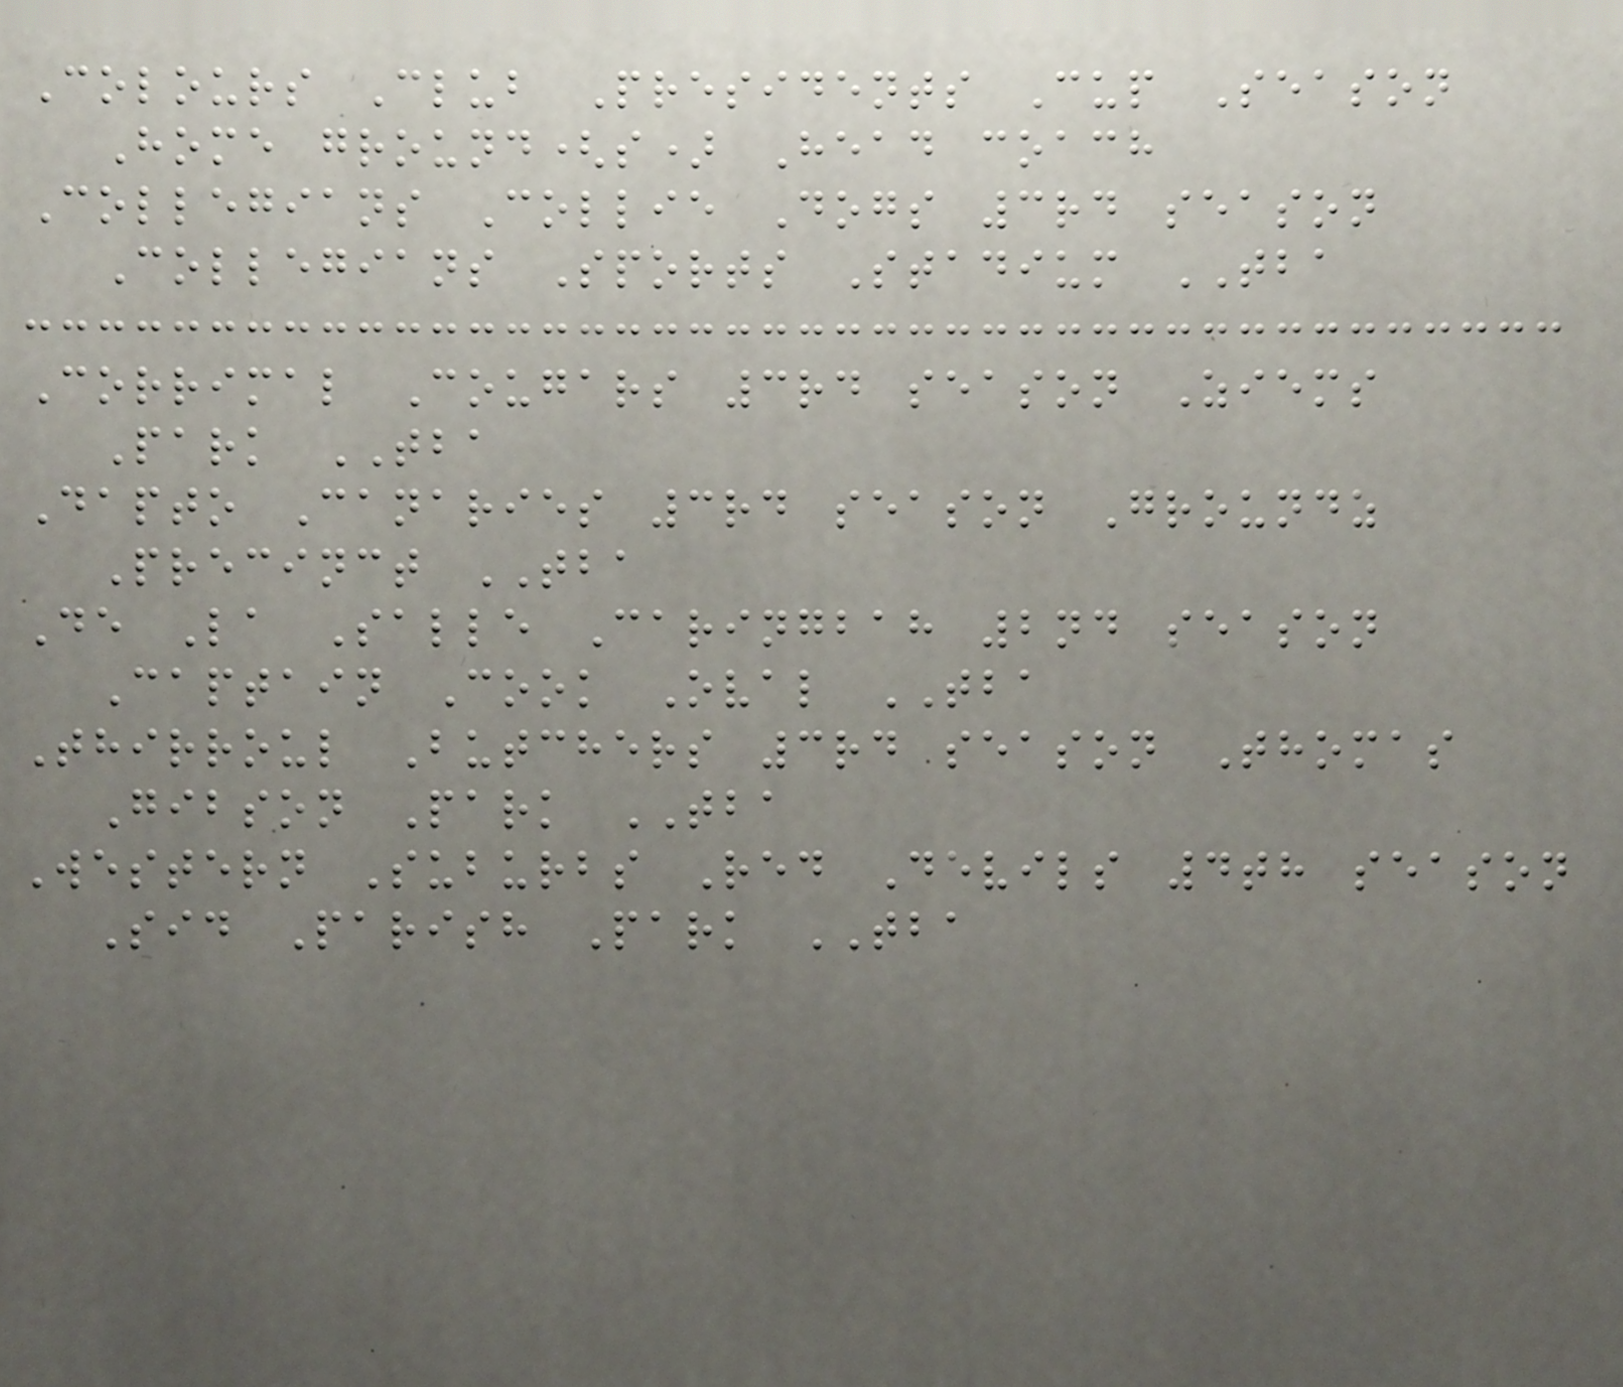Colours Club Presidents Cup Season
Home ground(s) Head coach
Collegians Collie Dogs 3rd season
Collegians Sports Stadium TBA
Corrimal Cougars 3rd season Ziems
Park TBA
Dapto Canaries 3rd season Groundz
Precinct TBA
De La Salle Caringbah 2nd season
Captain Cook Oval TBA
Thirroul Butchers 3rd season Thomas
Gibson Park TBA
Western Suburbs Red Devils 4th season
Sid Parish Park TBA
